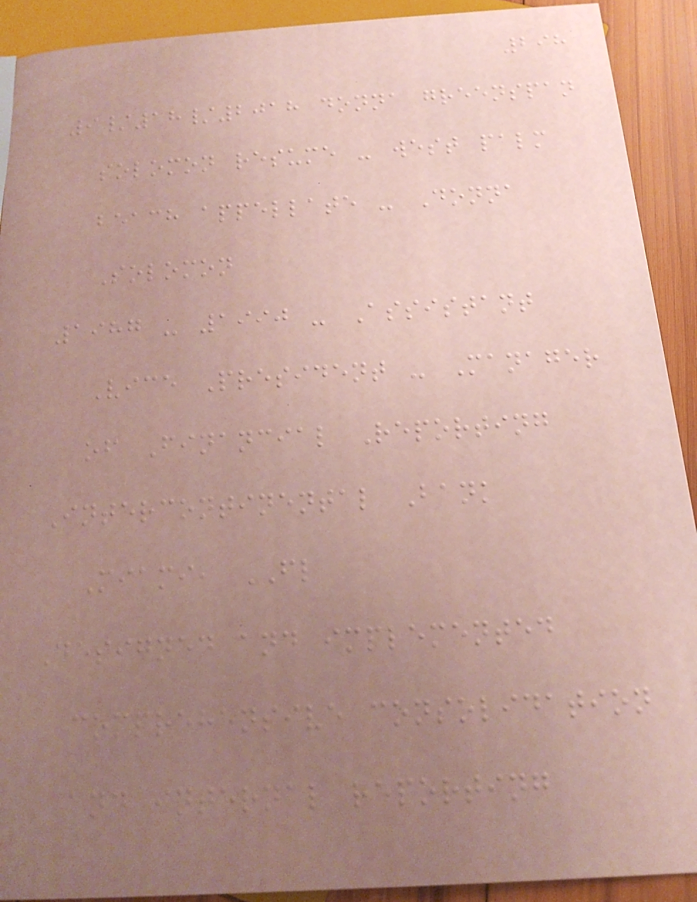298
9/18/2018 donna greenspan
solomon resume - west palm
beach appellate - Donna
Solomon
1987 - 1990 - Assistant
Vice President - Manager
of Financial Reporting
Intercontinental Bank
Miami, FL
Designed and implemented
comprehensive consolidation
and internal reporting
